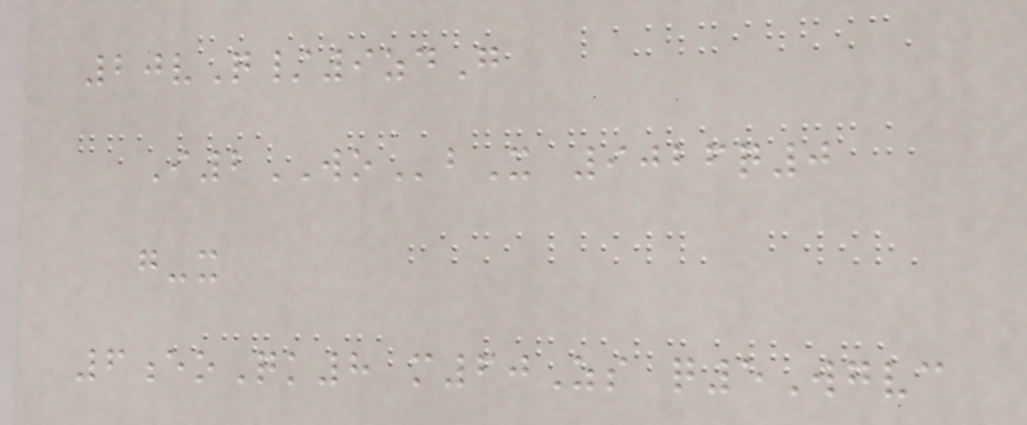20vQ/9zdG
I2WObX 9026q0
g-x
6eoQk8 m60Zs q5Wgvc
